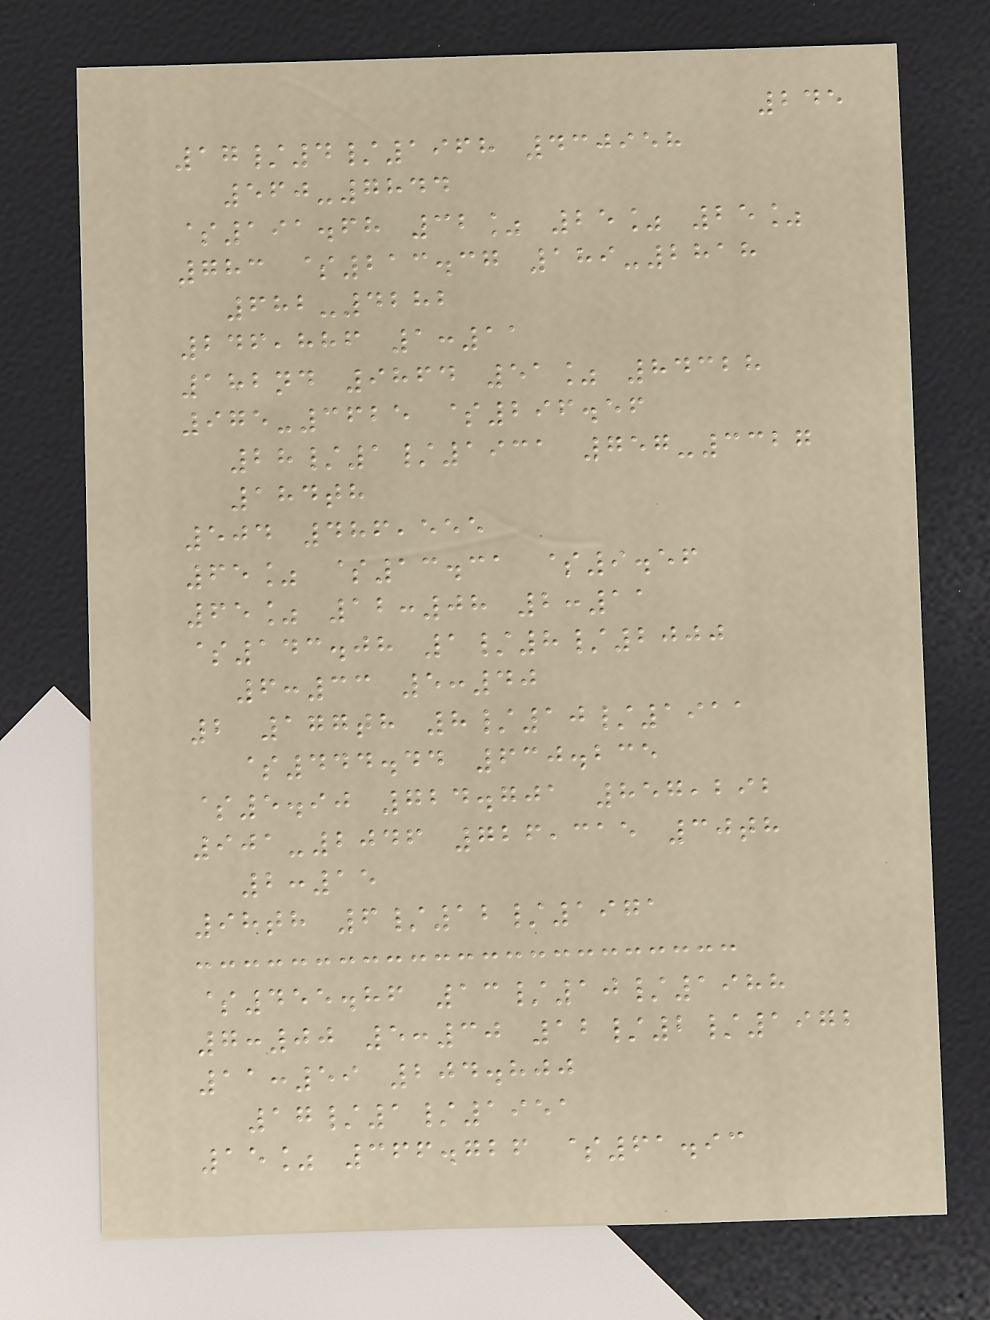245
17/4/1968 430958
560-7844
$191.68 32% 25% 25%
783 $213.37 189-2818
682-4282
246,886 1:11
182nd 9864 51% 84328
975-3625 $296.56
28/1/1931 757-3327
184th
504 486,555
65% $13.31 $9.56
65% 12:08 2:11
$143.08 1/8/2000
6:33 5:40
2 177th 8/10/1911
$444.44 630.235
$5.90 724.701 857,292
901-2046 726,315 30th
2:15
98th 6/12/1971
$455.86 13/10/1988
7:00 5:30 12/2/1972
11:59 204.800
17/1/1951
15% 366.726 $61.93
